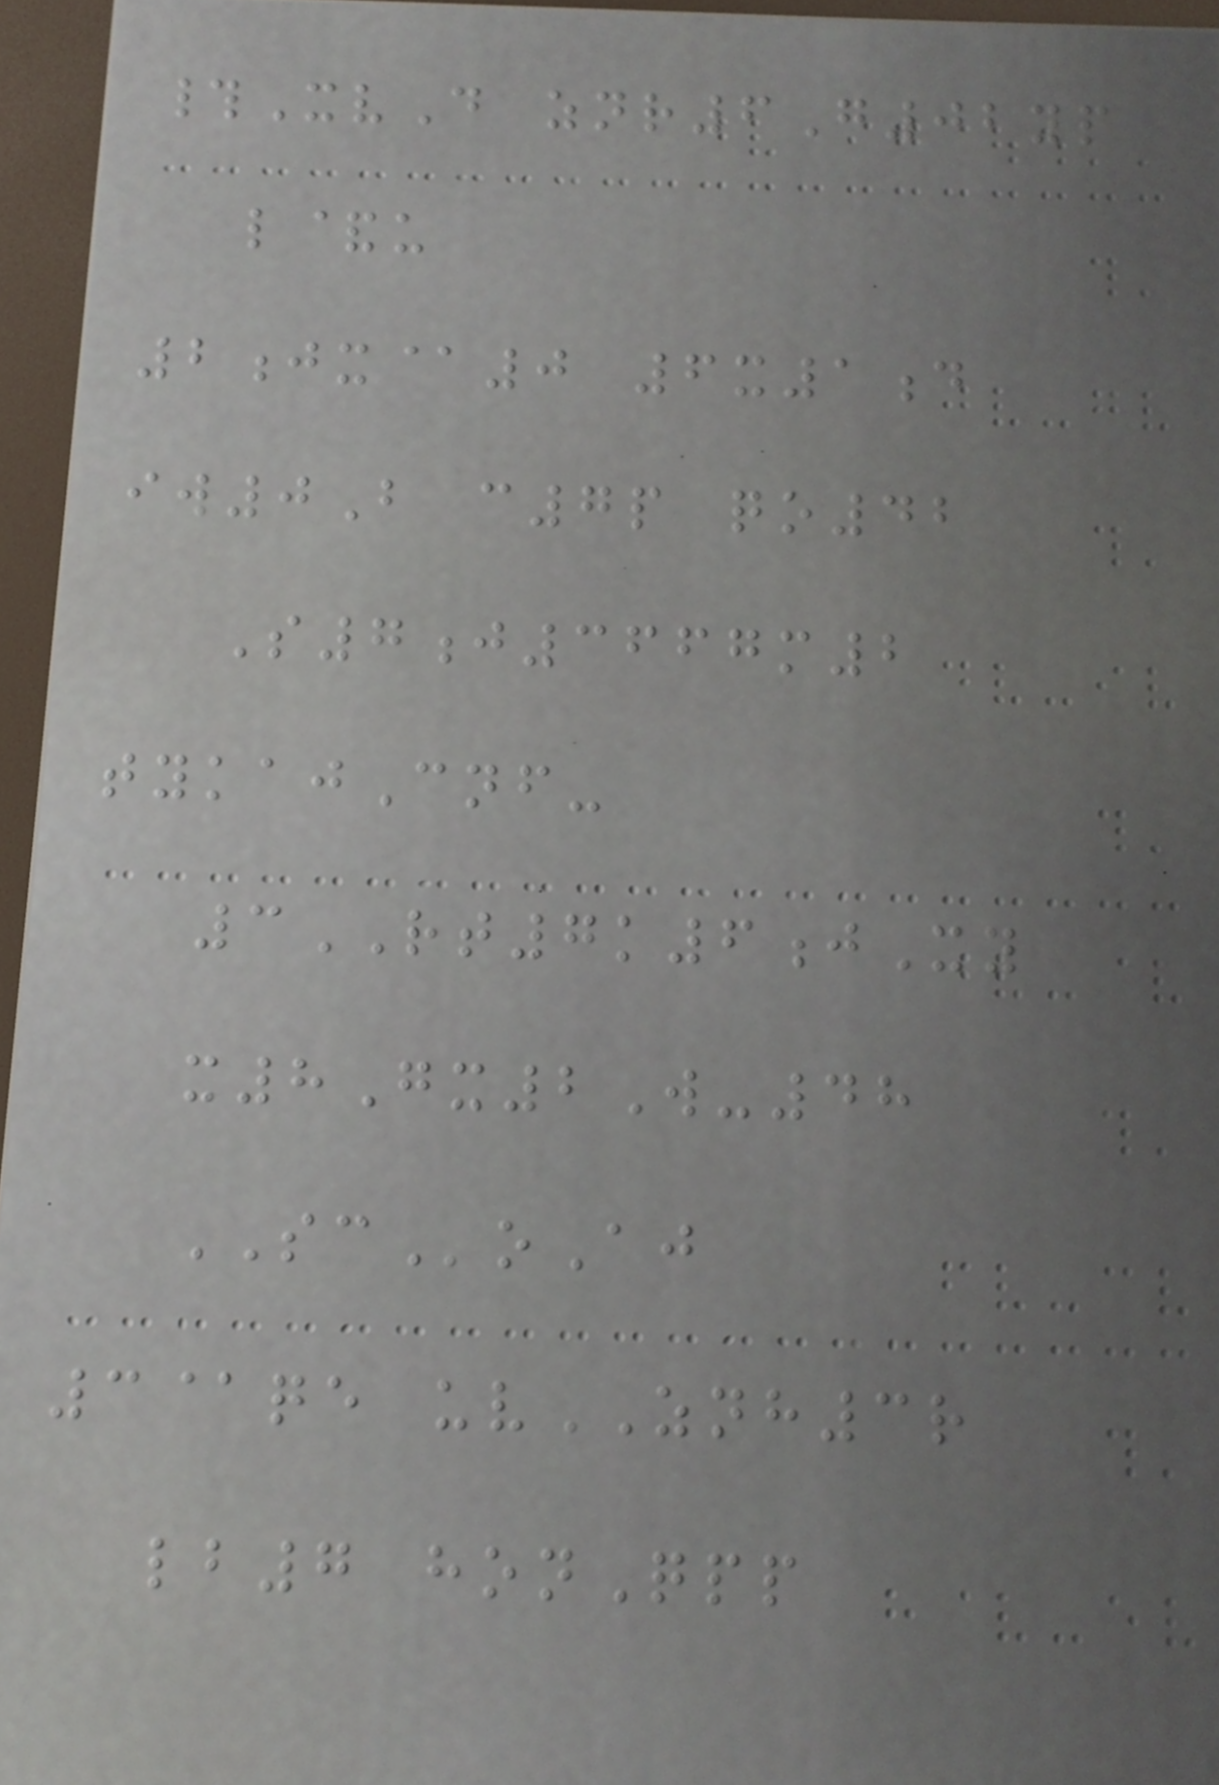#XvD znr6G02yp
l&u
2jx@0 6x1d
iw0B c7p qo42
S7j3667m2
tykajCnf-
3RT7k6jXy
x8Gx2W-48
SCoAj
3@qe uvZNH3r
lb7 honQpp
